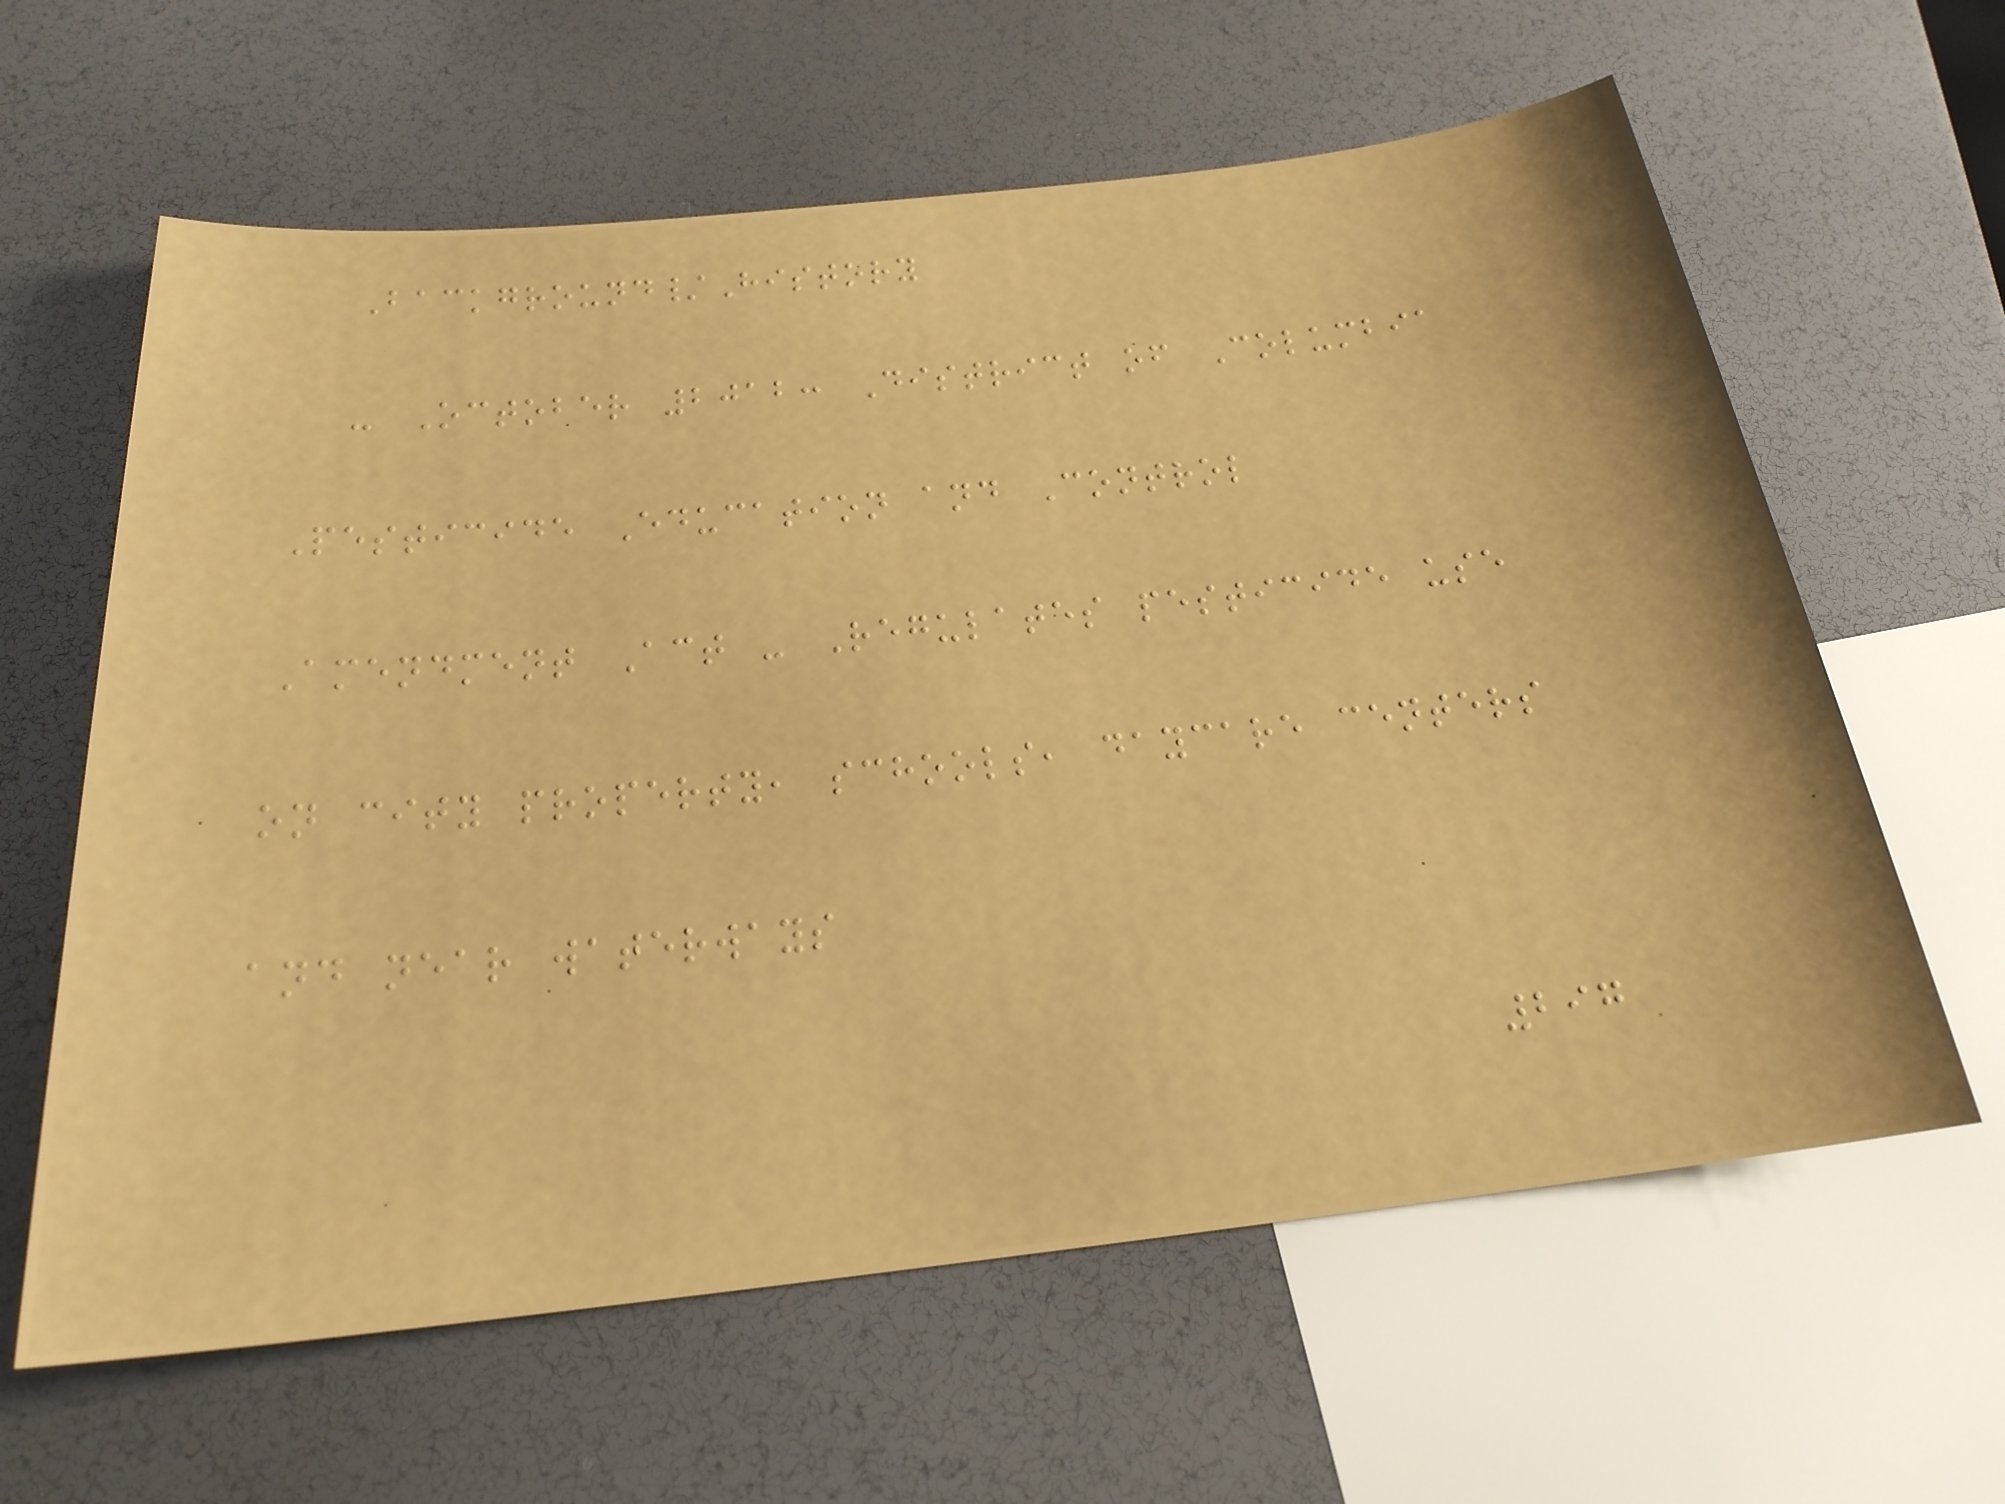Background/History
- October 2012: District of Columbia
Pesticide Education and Control
Amendment Act - Regulates pesticide use
on city property, schools, daycare centers
and near waterways
297
